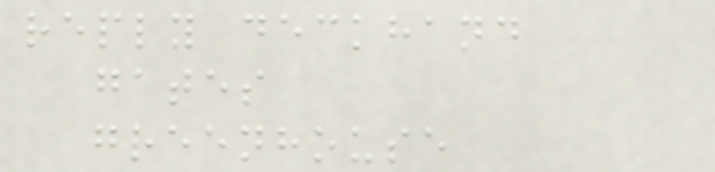reply deckhand
gates
greenhouse
